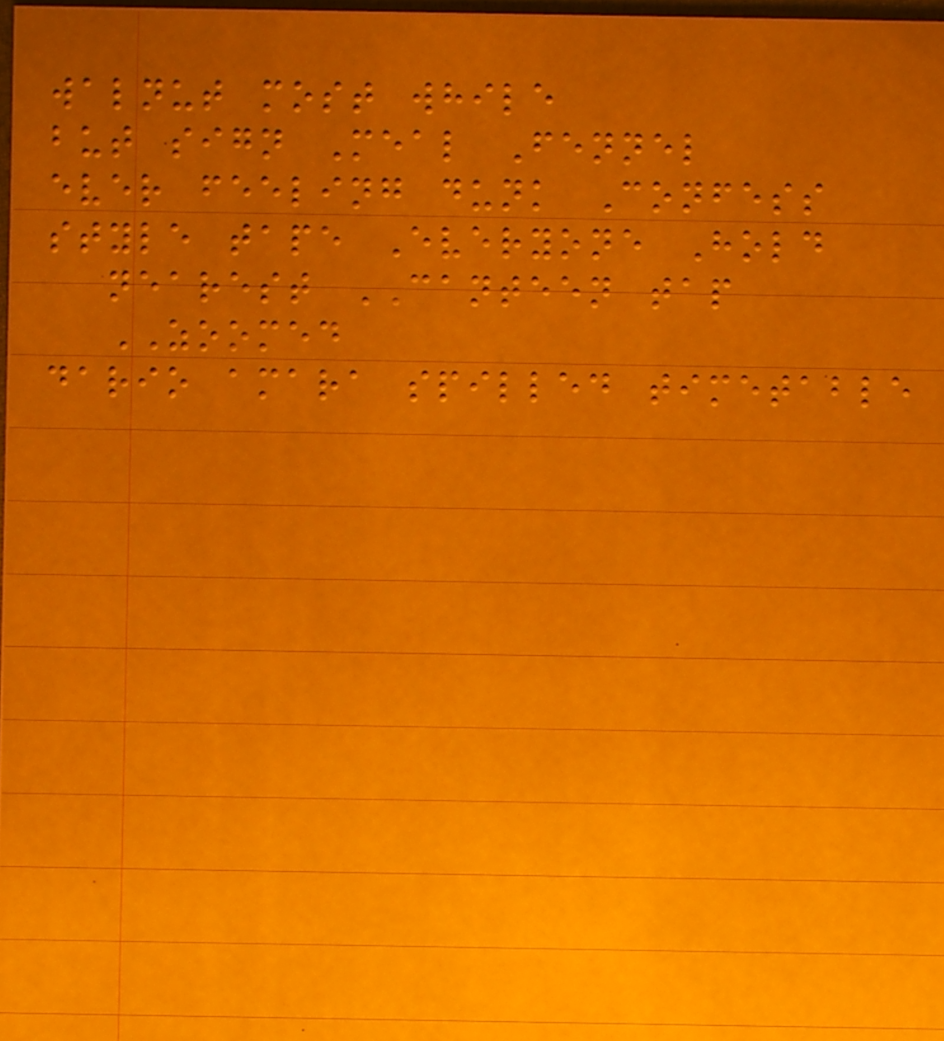walnut most while
but sign Meal Fennel
ever feeling dunk Confess
style tape Everyone Hold
nearest CANTEEN tap
ZOOMED
dario amara spilled timetable
